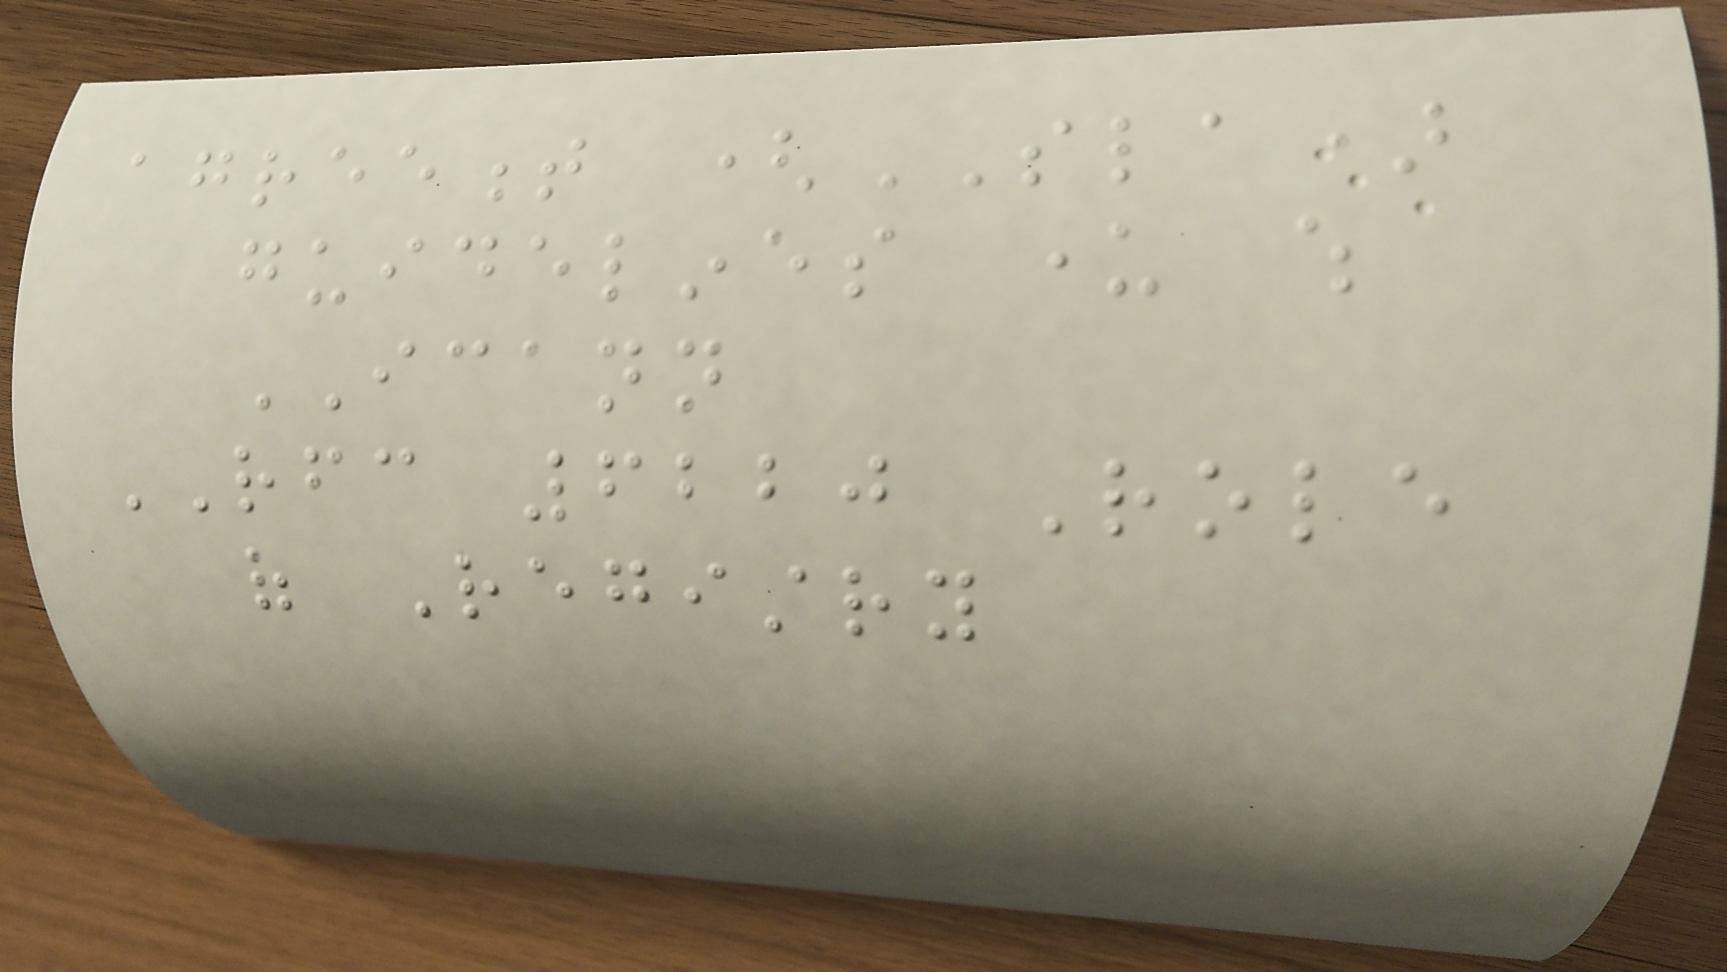agreement (SLA)
guidelines under which
ICANN
RFC 6220 Role
of Registry
